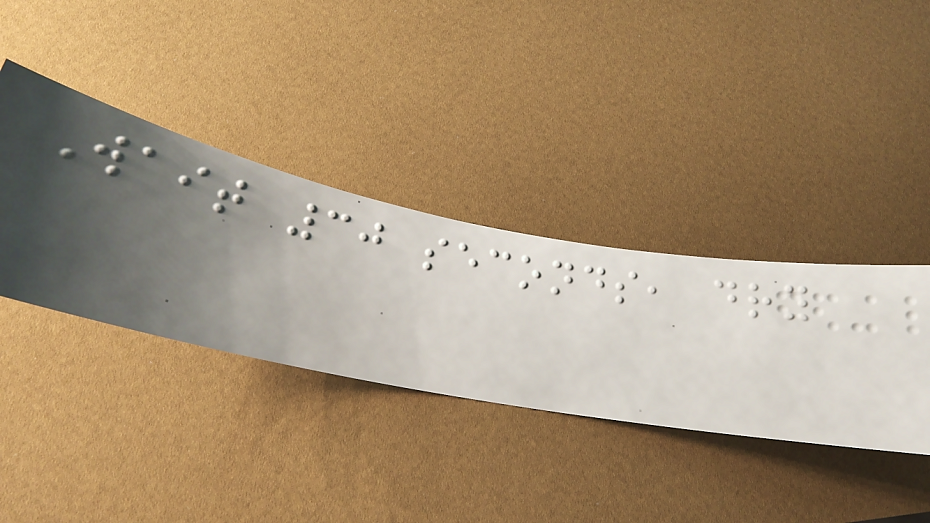Wait 30 seconds, dry
